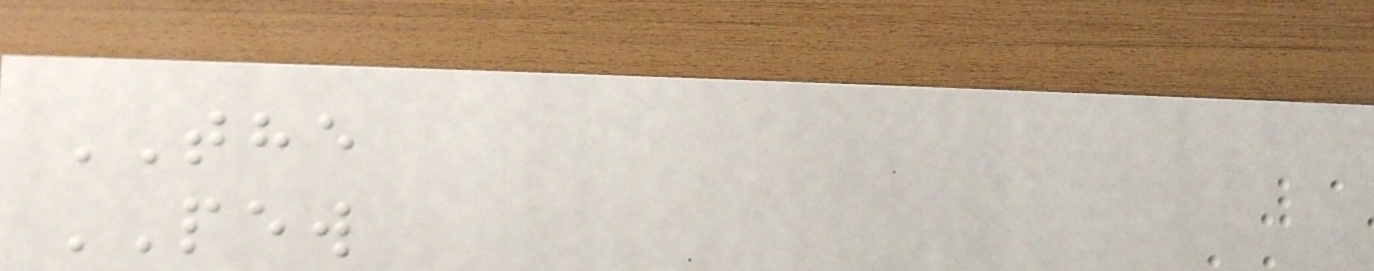THE
PEW
